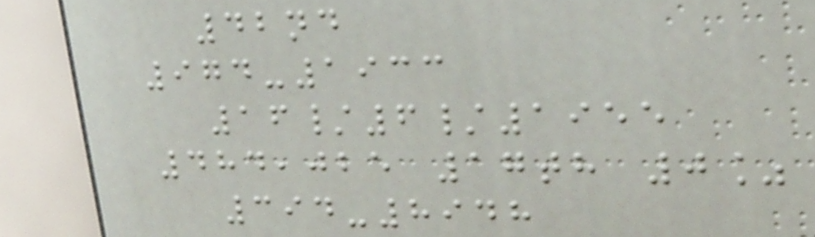42nd
974-1933
16/6/1955
484,025 17th 0%
394-8948
